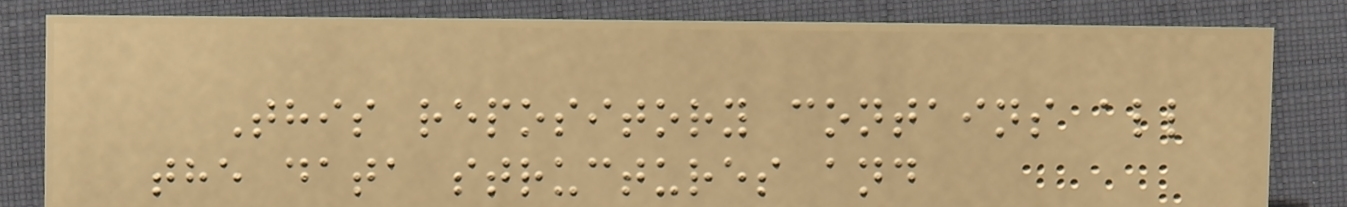This repository contains all
the data structures and
